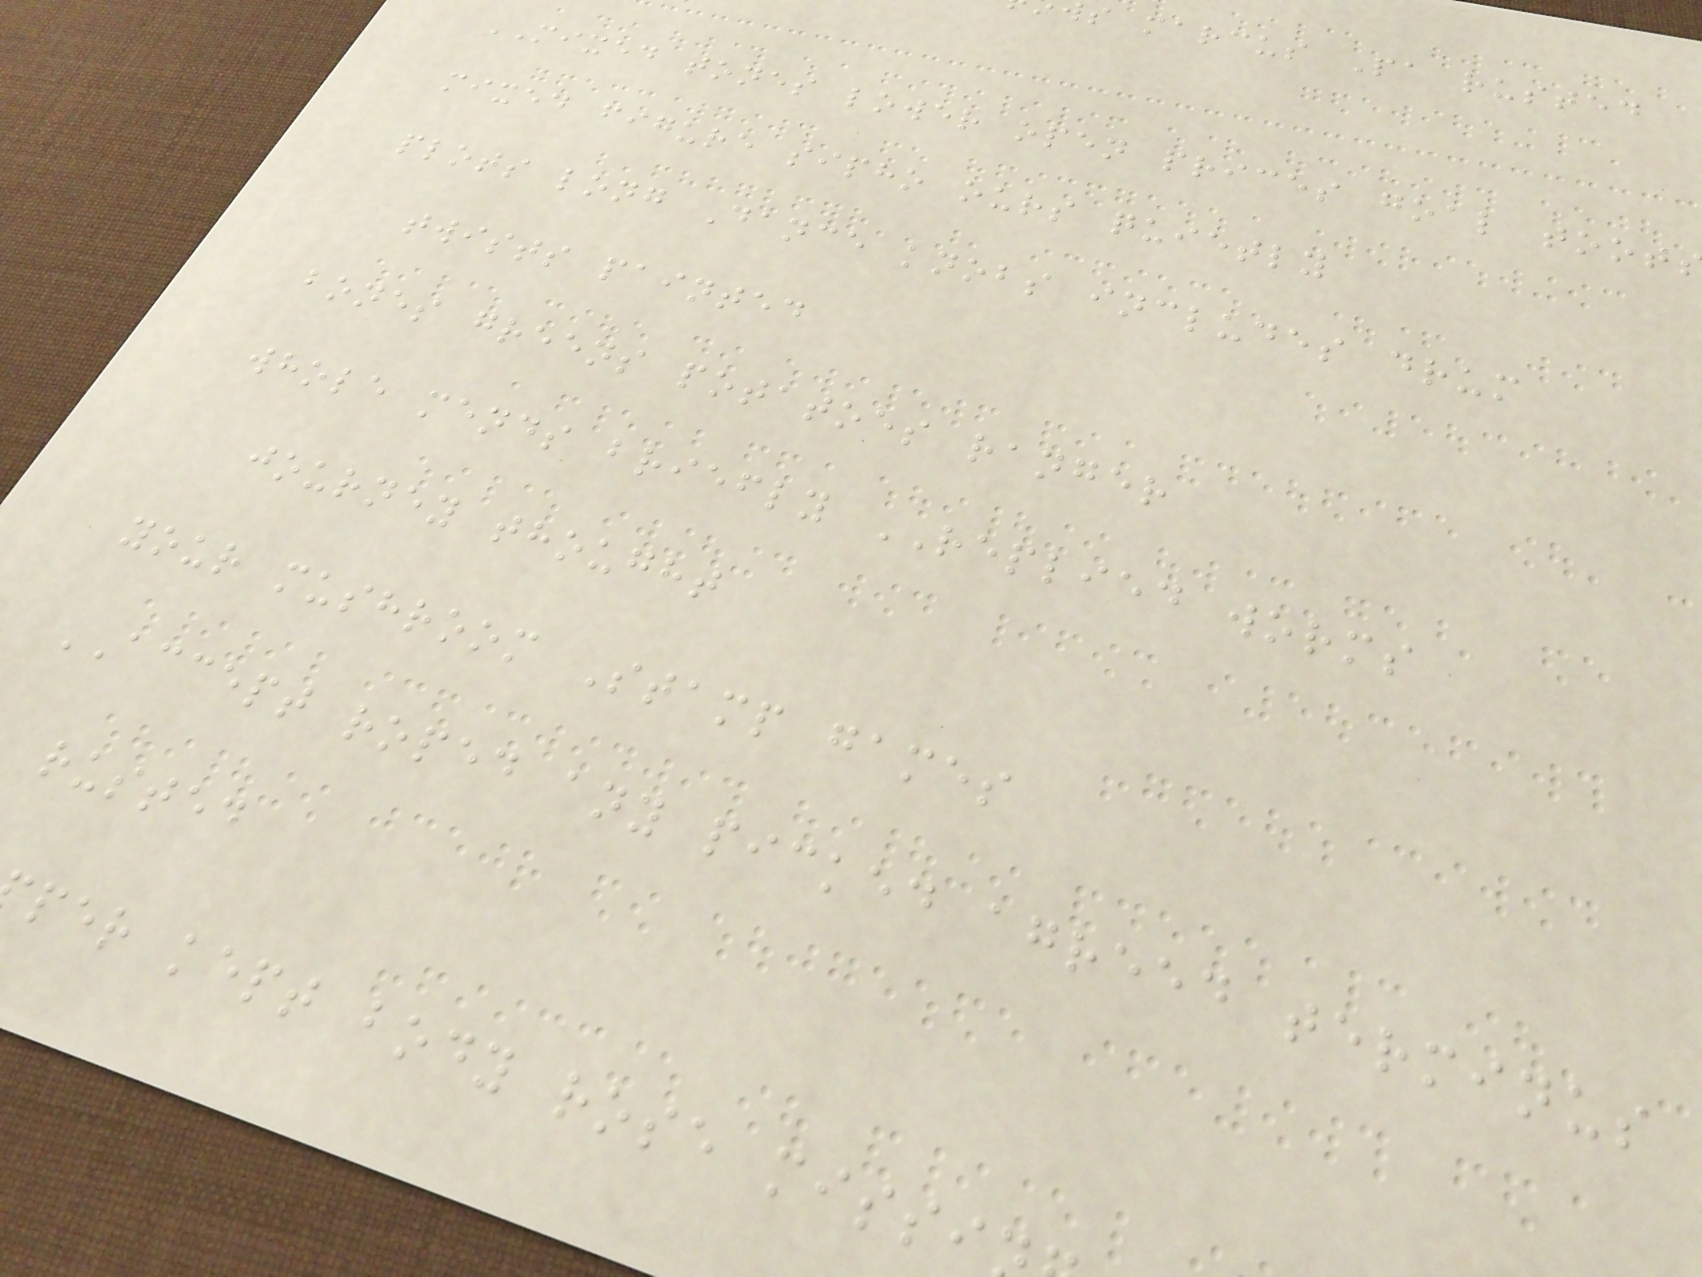s marcus Pa rusted
MIXED tones lower open prices goal toot
mixed figure sipho ours quietly
plots long Dance knobs includes drum
twists painted
bones greens potatoes ranger
whole mends briefly REPLIED worms
journey thought
your mushroom Stamp games
ACCEPT roped any picked agreed terminus
rusted
per kept body rose missi
